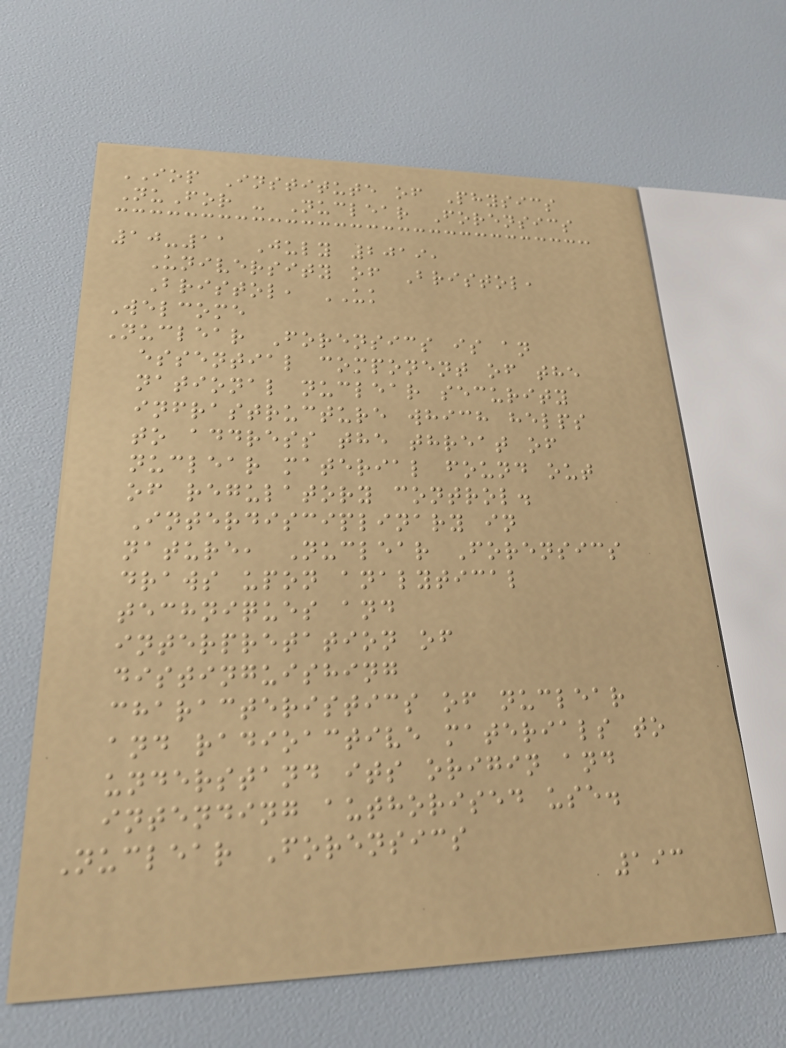IOP Institute of Physics
NuFor - Nuclear Forensics
10-11 July 2019,
University of Bristol,
Bristol, UK
Welcome
Nuclear Forensics is an
essential component of the
national nuclear security
infrastructure which helps
to address the threat of
nuclear material found out
of regulatory control.
Interdisciplinary in
nature, Nuclear Forensics
draws upon analytical
techniques and
interpretation of
distinguishing
characteristics of nuclear
and radioactive materials to
understand its origin and
intending authorised use.
Nuclear Forensics
193
